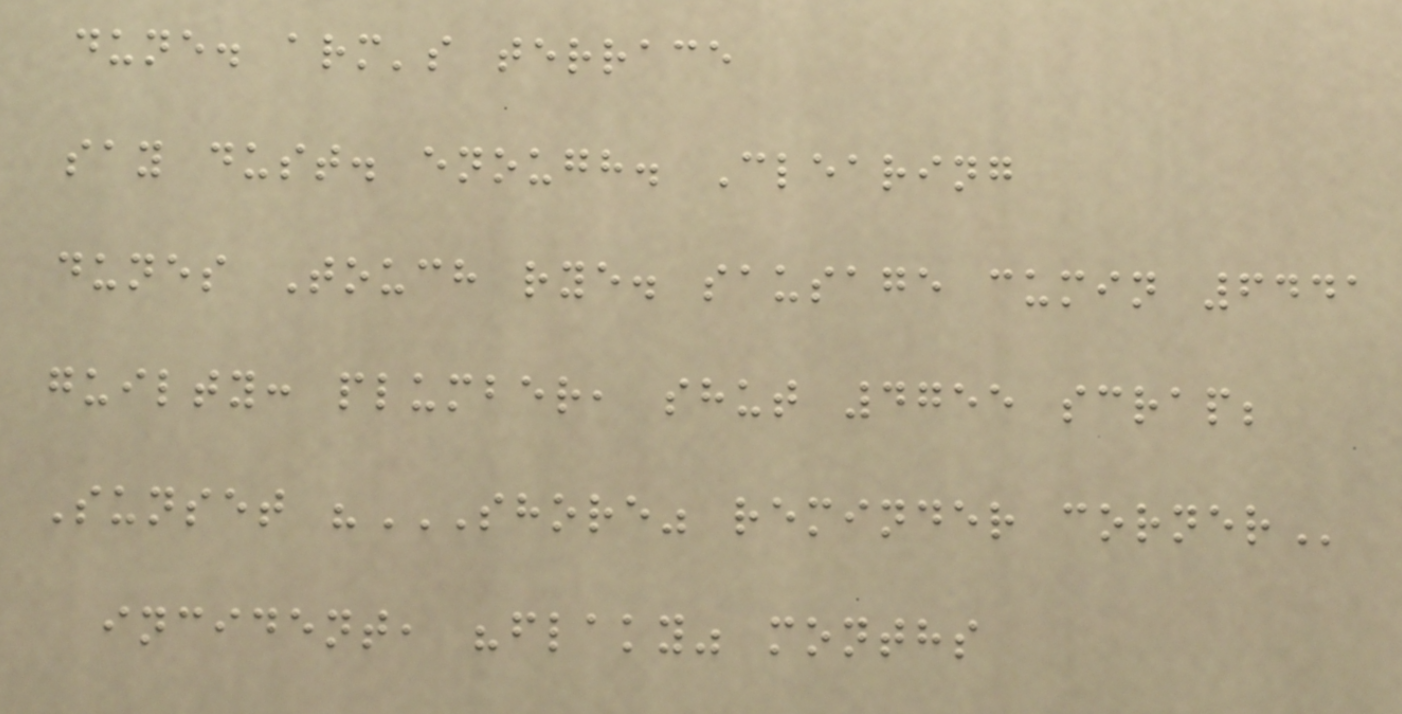dune. arm's terrace
say dust. enough. Clearing
dunes Touch rye. sausage cumin 6441
guilty: plumber, shut 4755 scrap;
Sunset "SHORE" REMINDER CORNER
incident, "flaky" months
